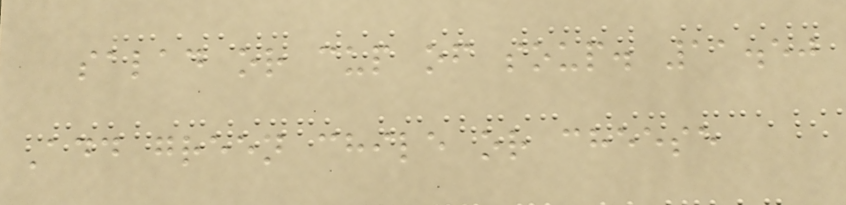salad or cup of soup. 11.50
Add green chile or cheese
